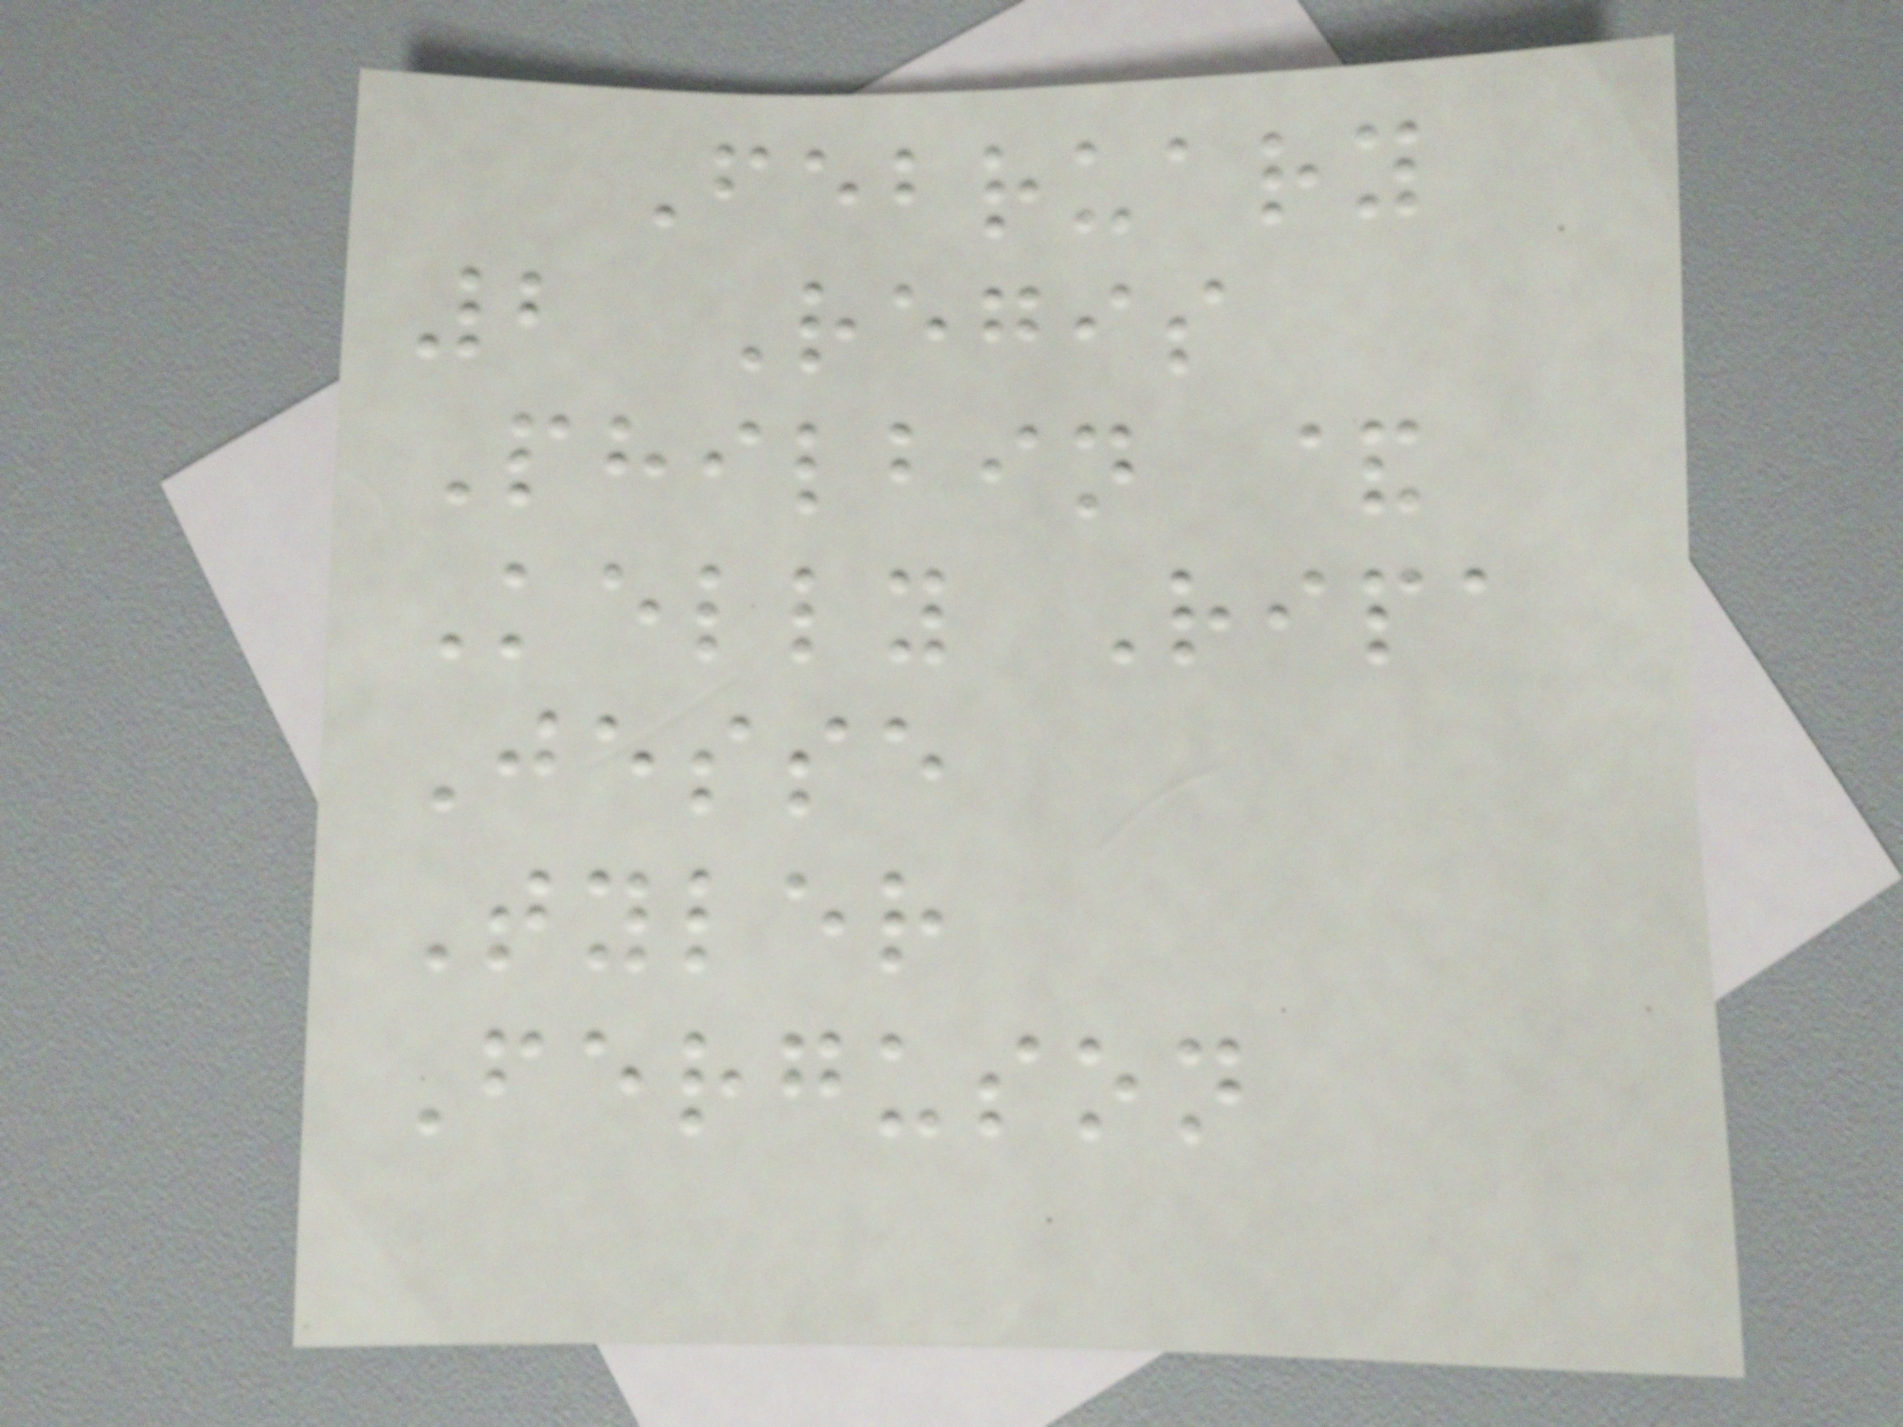February
2 Regis
Philbin &
Kelly Ripa
Jesse
Tyler
Ferguson
